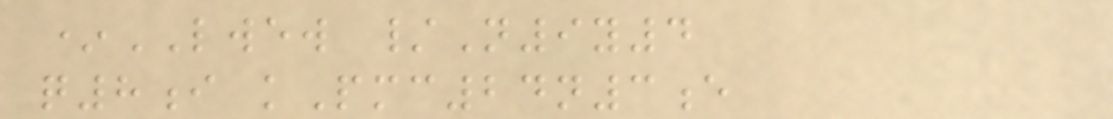*LWEW /N9y4
q8i kPmc24n3e
